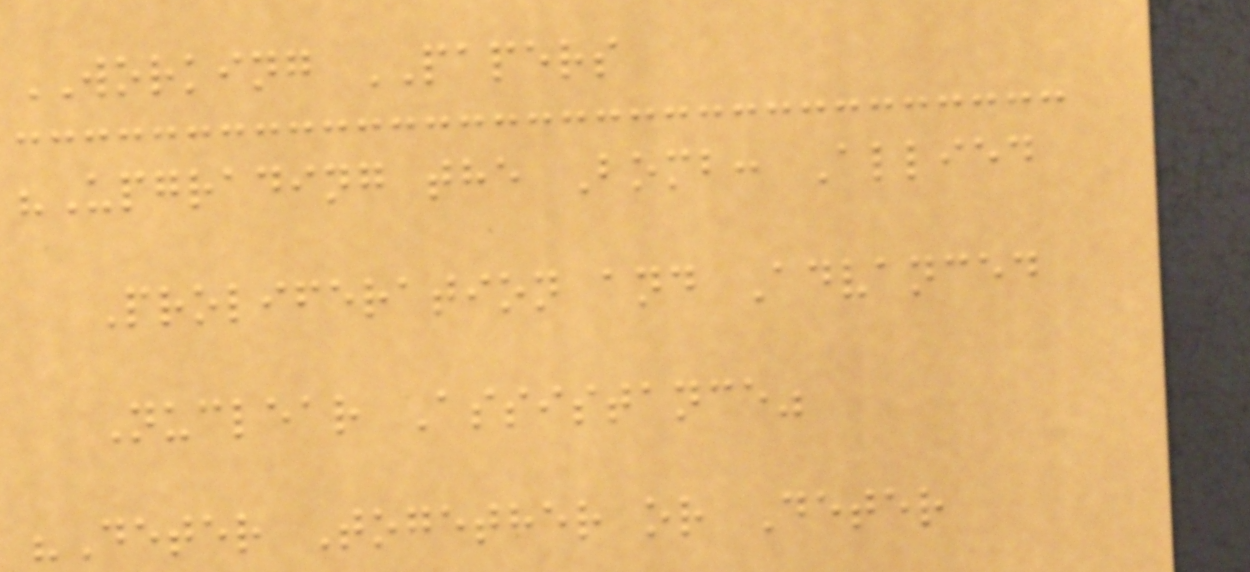WORKING PAPERS
"Upgrading the Bomb: Allied
Proliferation and Advanced
Nuclear Assistance"
"Deter Together or Deter
